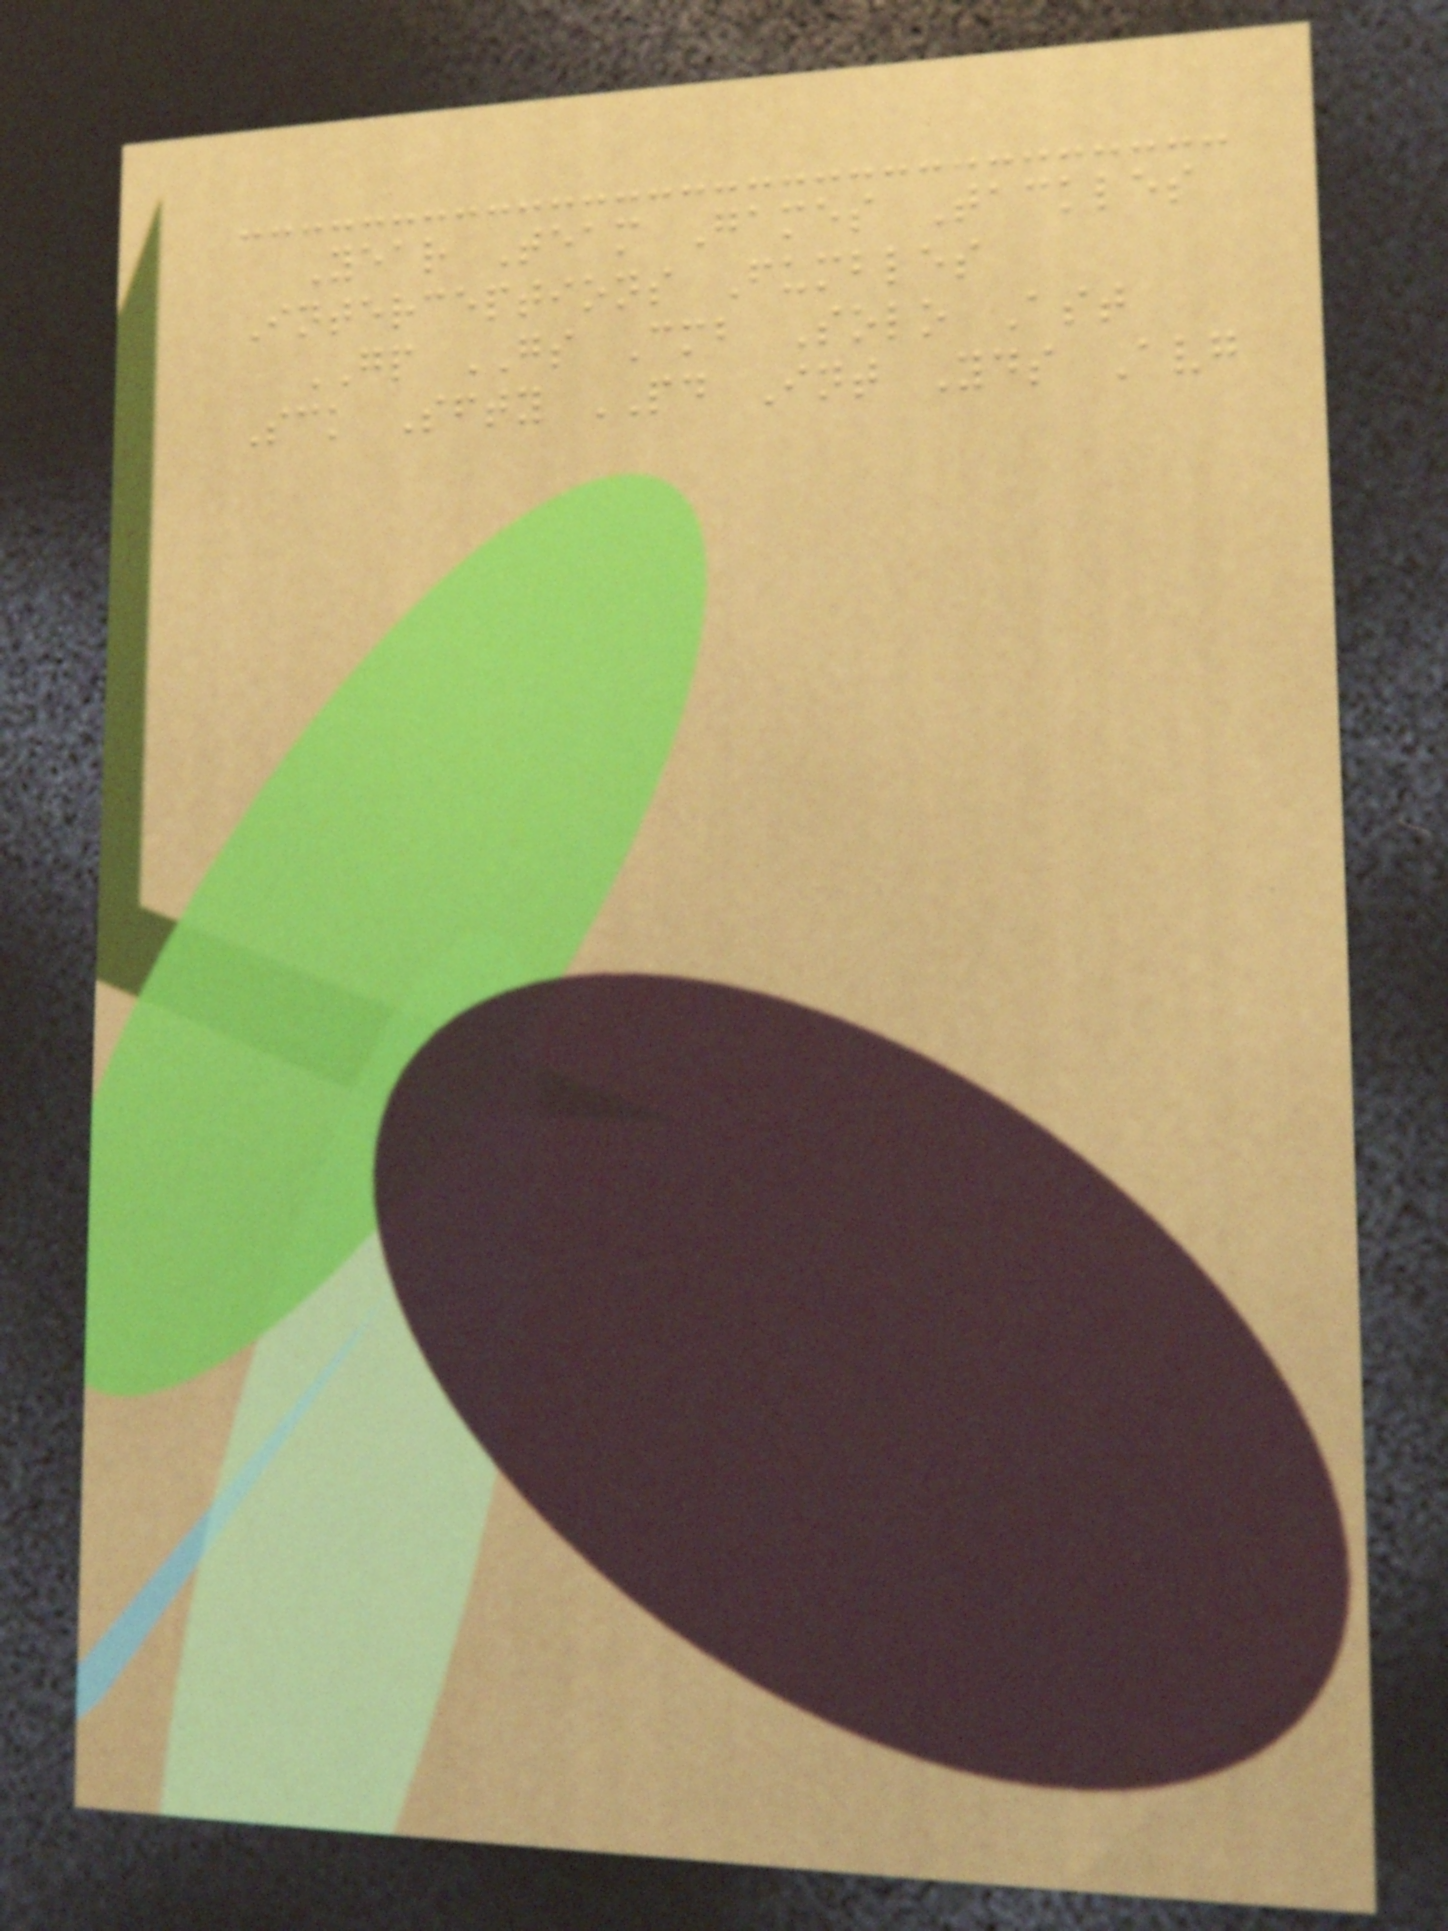Year Team Games Tackles
Interceptions Fumbles
GP GS Cmb Solo Ast
Sck Sfty PD Int Yds Avg
